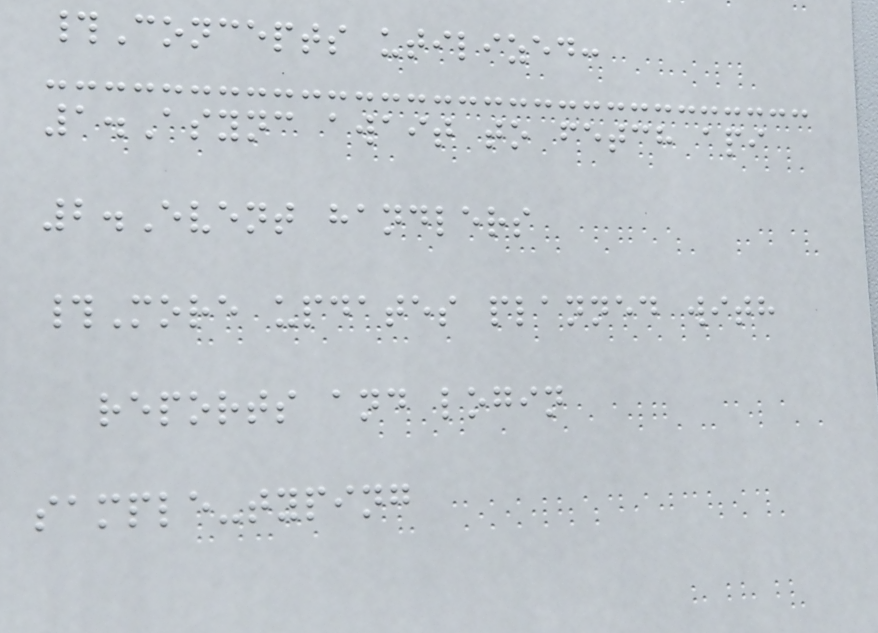#Concepts utilized:
1.Async await to fetch api
2.Event handlers
#More updates planned with
reports and login
sample-typing
